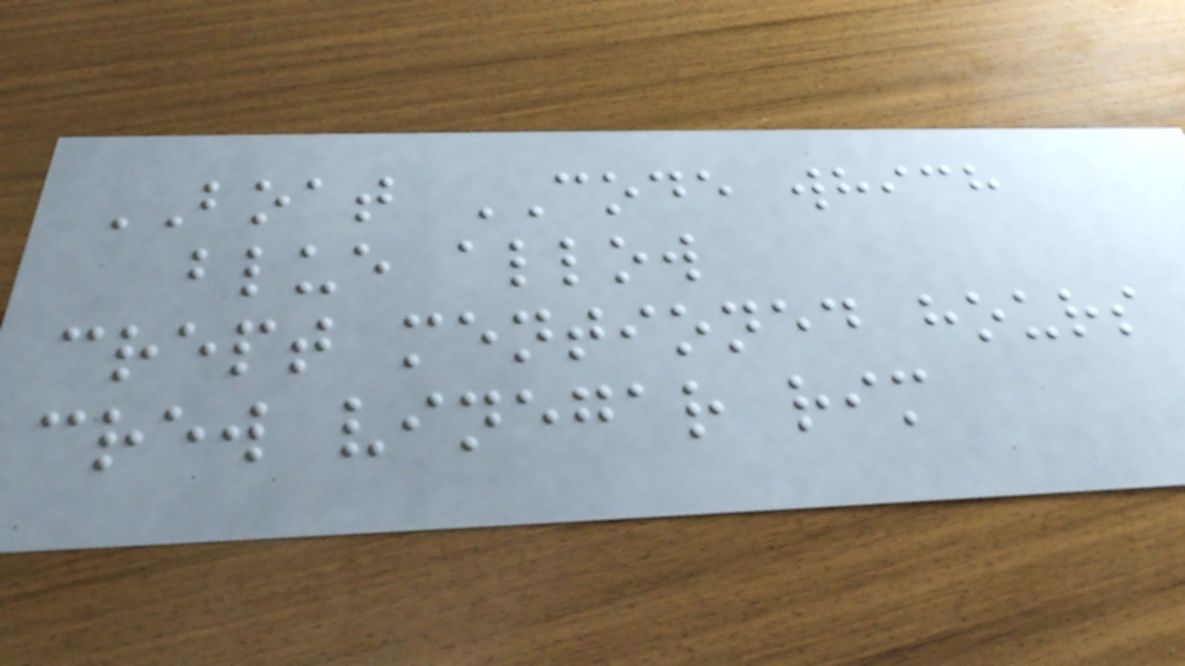BOAT CODE which
blue allow
crept mentioned hours
crew vinegar rim
